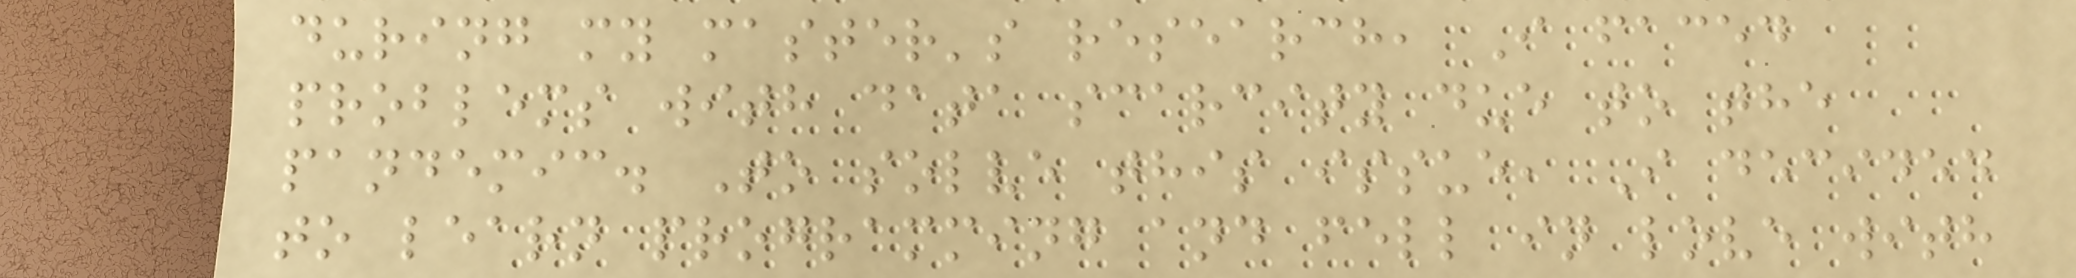during my master's research, I faced
problems with data scarcity due to the
pandemic. To solve this issue, I decided
to learn programming and fell in love with
